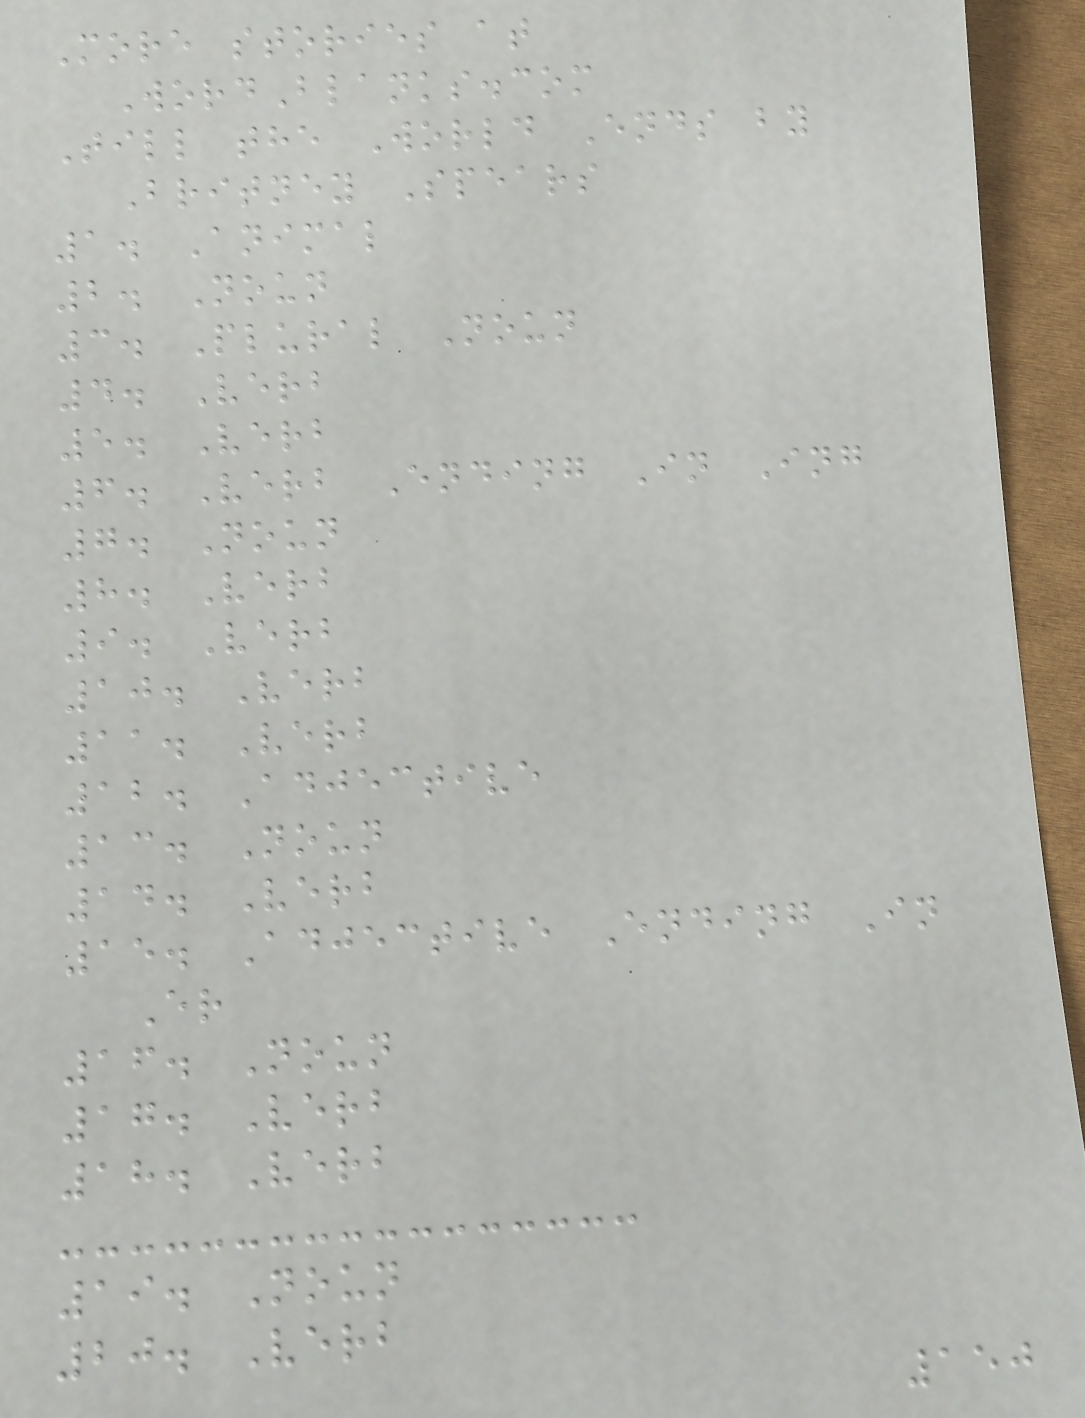More stories at
WordBlanks.com
Till the World Ends by
Britney Spears
1. Animal
2. Noun
3. Plural Noun
4. Verb
5. Verb
6. Verb Ending In Ing
7. Noun
8. Verb
9. Verb
10. Verb
11. Verb
12. Adjective
13. Noun
14. Verb
15. Adjective Ending In
Er
16. Noun
17. Verb
18. Verb
19. Noun
20. Verb
150
